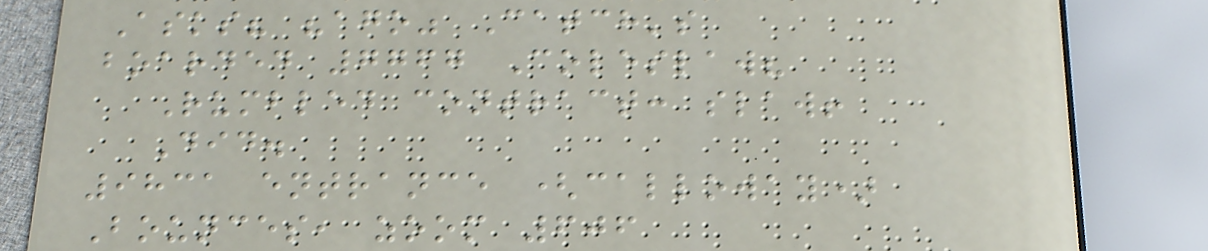Asks? "ago" Catch's
boarded 7767 Coleslaw?
Rumbled contract: slaw!
Did.
9831 entrance (calloway)
Bounces, zoom 606
